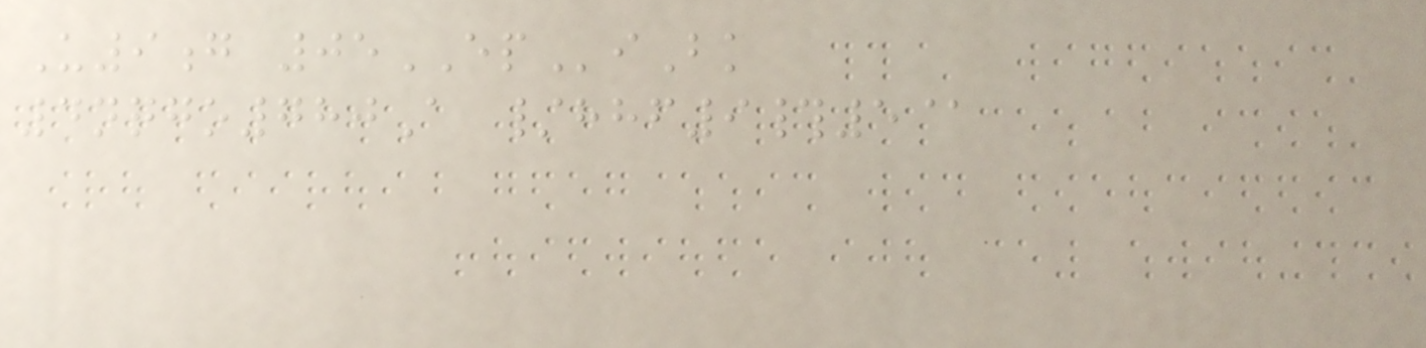U9g 05EPiBk
4nqgo780A /hhf9#5@
